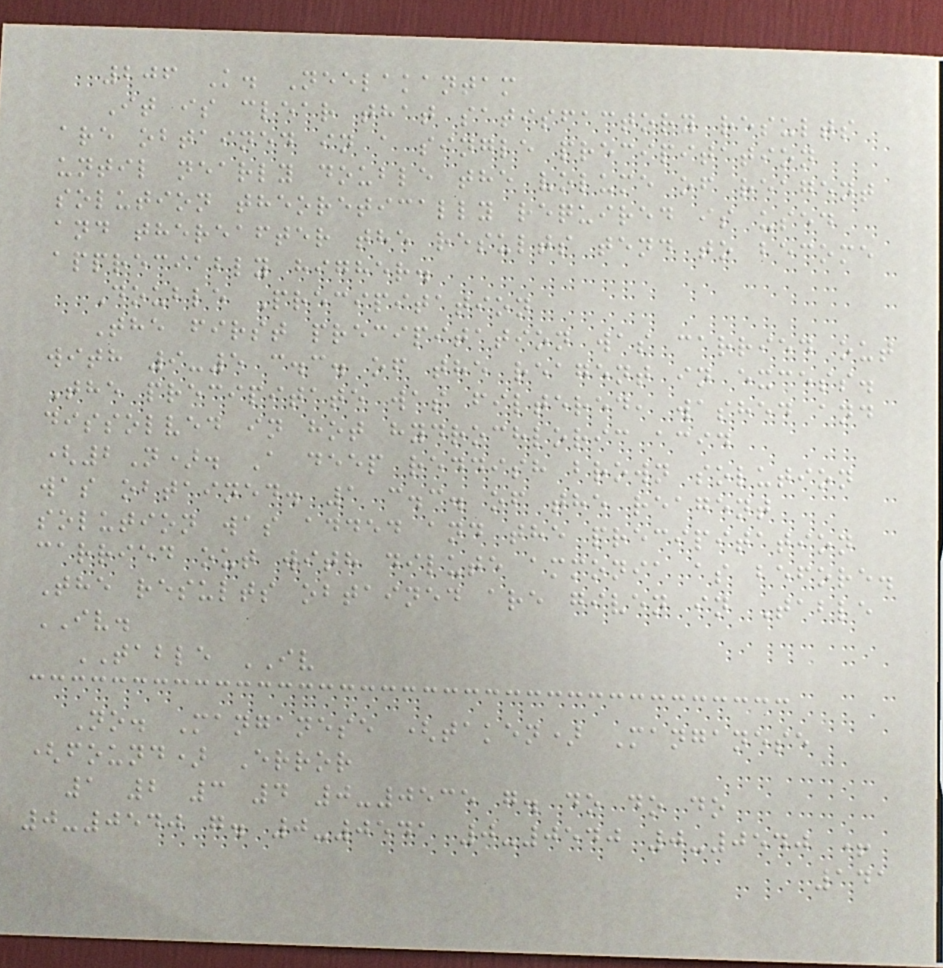206 K. Neelakantam
It is clear that satisfactory results
are obtained in a single precipitation
until nearly double the volume of reagent
solution theoretically required is used
and thereafter the results tend to become
appreciably higher.
Double Precipitation
The first precipitation was carried out
with 9-5 c.c. of the reagent in excess.
The precipitate was filtered, washed and
dissolved in hot hydrochloric acid
(2N). A deep reddish brown solution
was obtained. 1 c.c. of the reagent
solution was added and the precipitation
carried out with dilute ammonia as before.
The results obtained are given in Table
IV.
TABLE IV
No. Manganese (taken) Manganese
(found) Error
1 2 3 4 0-0535 g. do do do
0-0540 g. 0-0541 0-0540 0-0540 +
141
